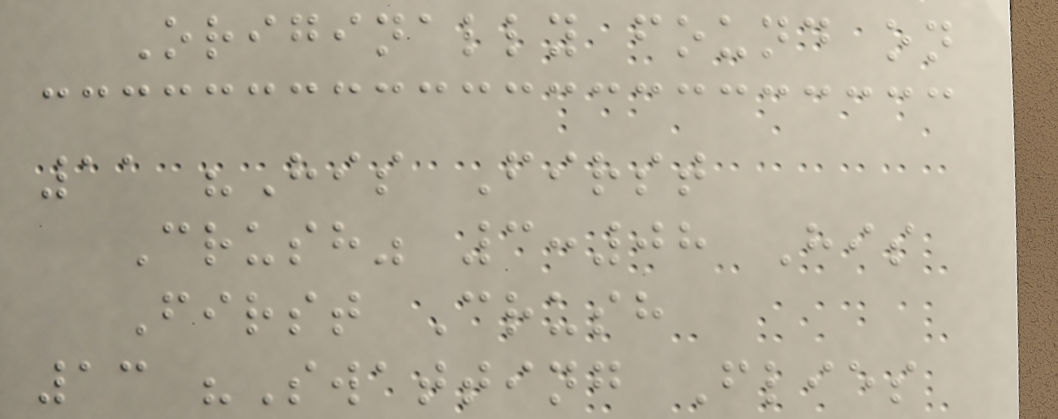Originally found on
11 "His First
Crush" 3:08 His
First Crush
13 "Swatting Flies
